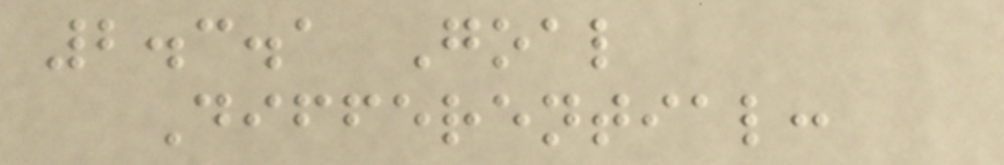2.3.1 Goal
Differential:
